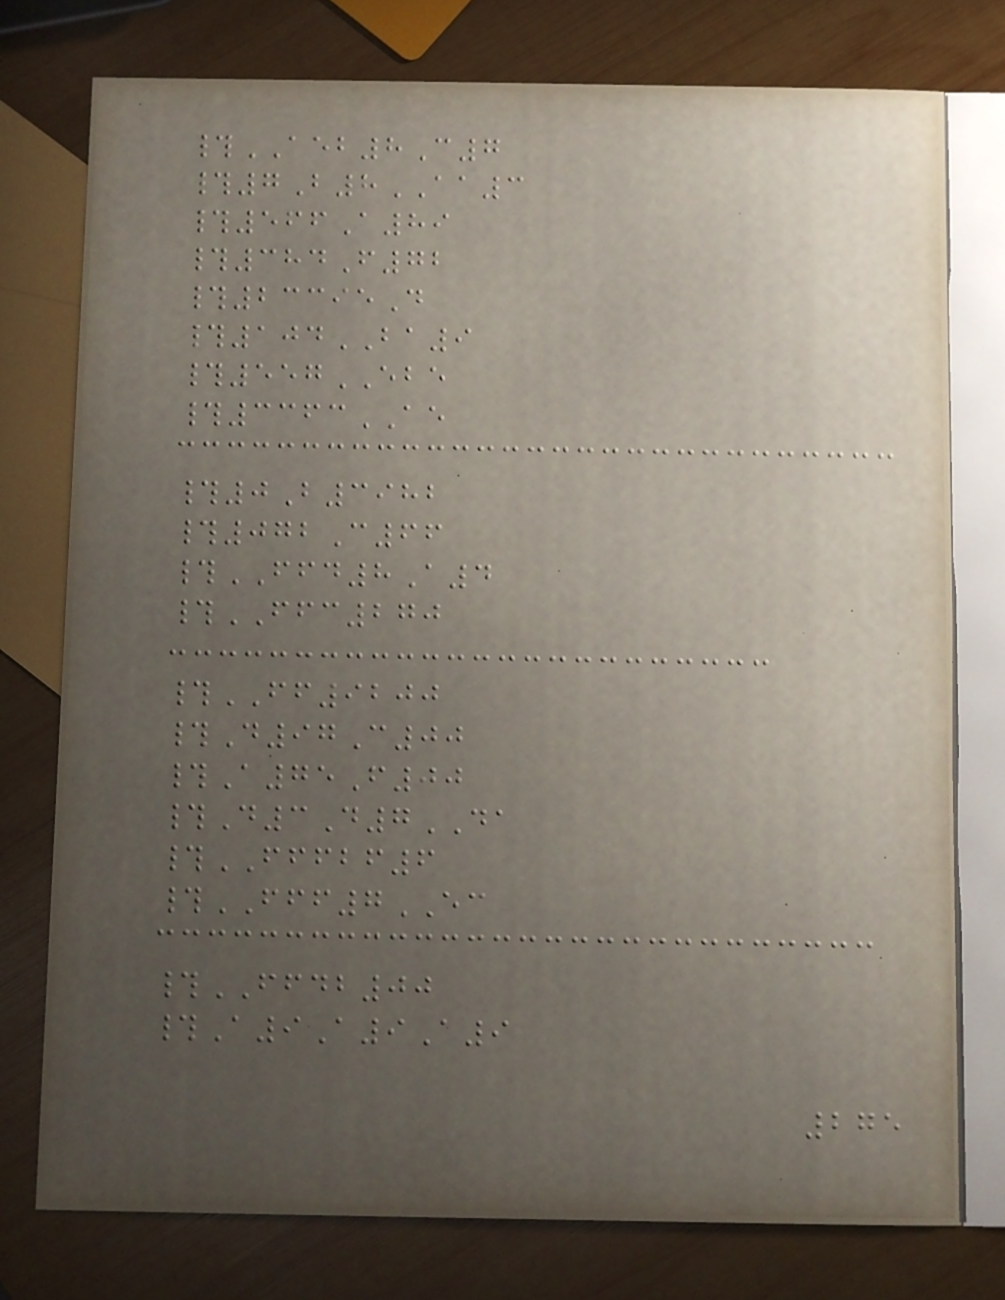#AEB8C7
#7B8AA3
#566A89
#384F72
#23395D
#104BA9
#557EBE
#3363AE
#0B3982
#072C66
#FFD8A4
#FFC270
#FF9200
#D97C00
#A75F00
#D3D7DA
#FFFBF6
#FFF7EC
#FFDB00
#A9A9A9
275
